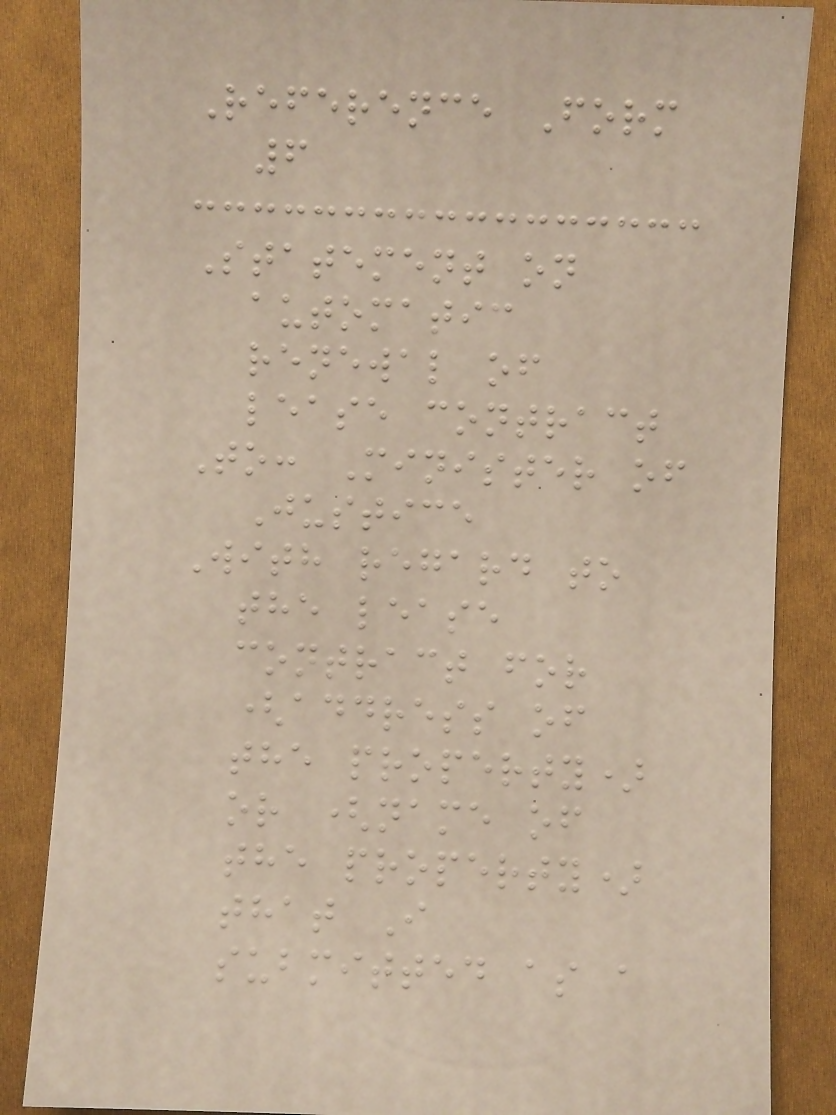Reference Form
6
Statement on
automatic
renewal of
lease contract
To: Minister of
Justice
With regard to
the lease
contract for
(address of
the property)
or (name of
the property)
that I
submitted as a
